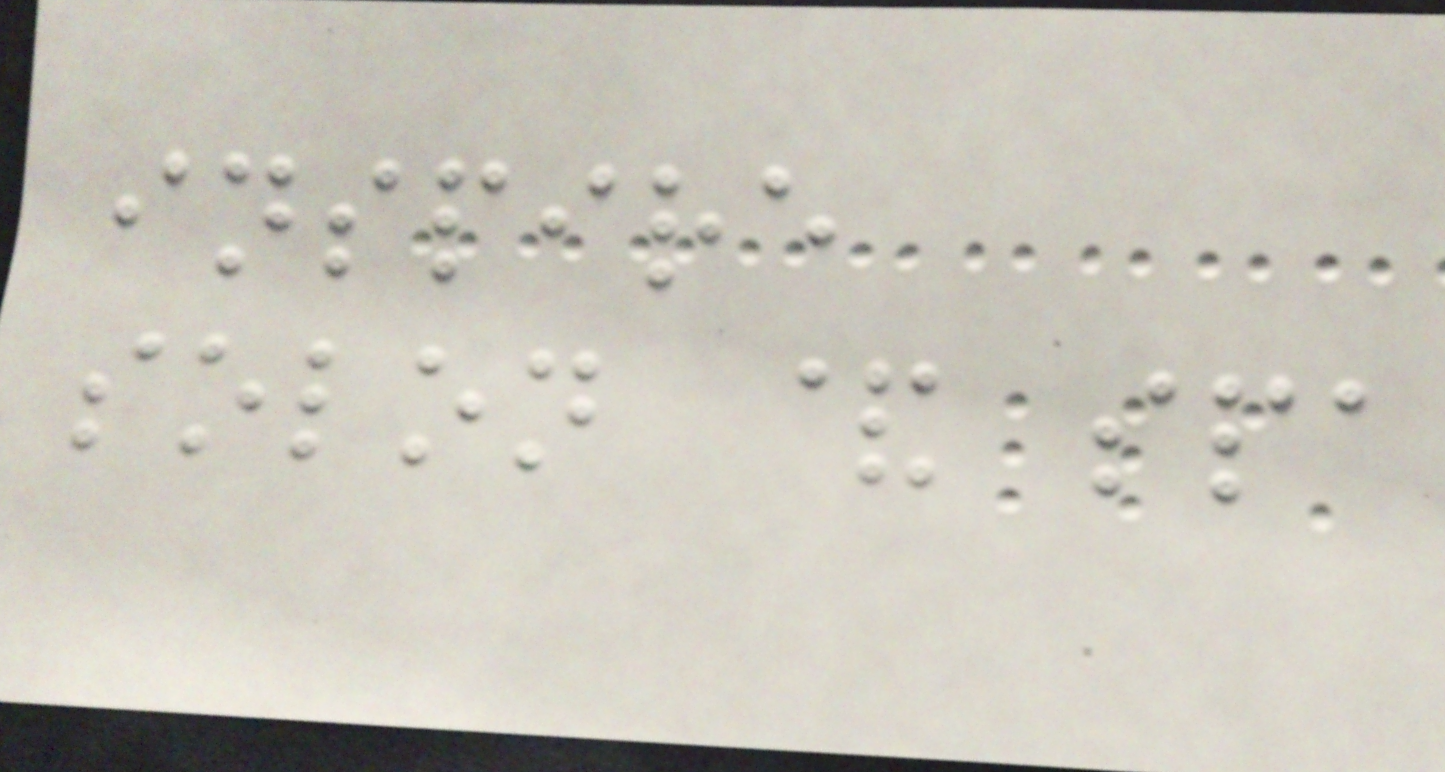inspire
solon & spa
